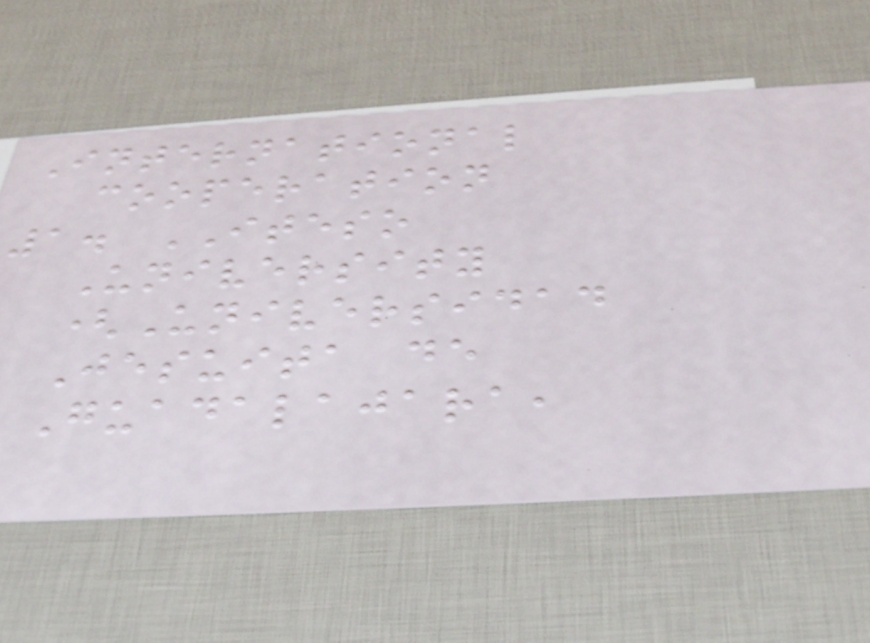International
cooperation
1. ITESO
University
(Universidad
Jesuita de
Guadalajara,
